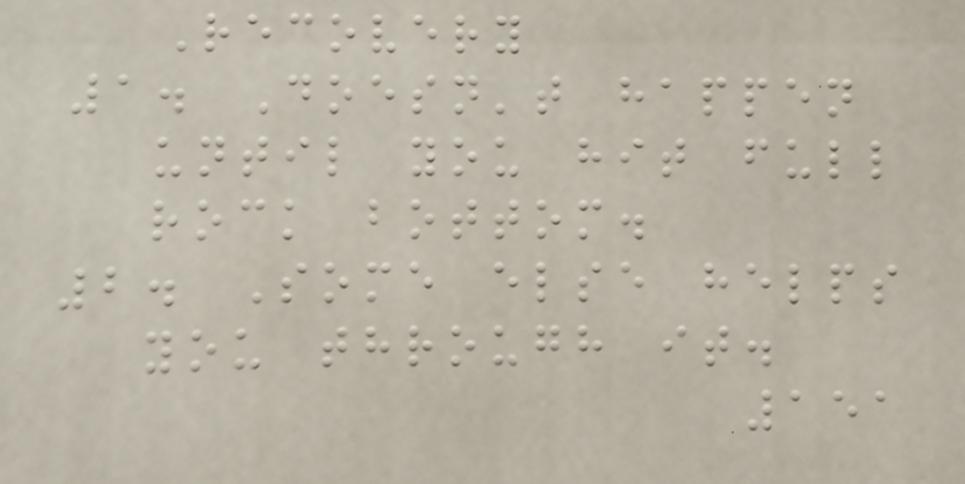Recovery
1. Doesn't happen
until you hit full
rock bottom.
2. Some else helps
you through it.
151
